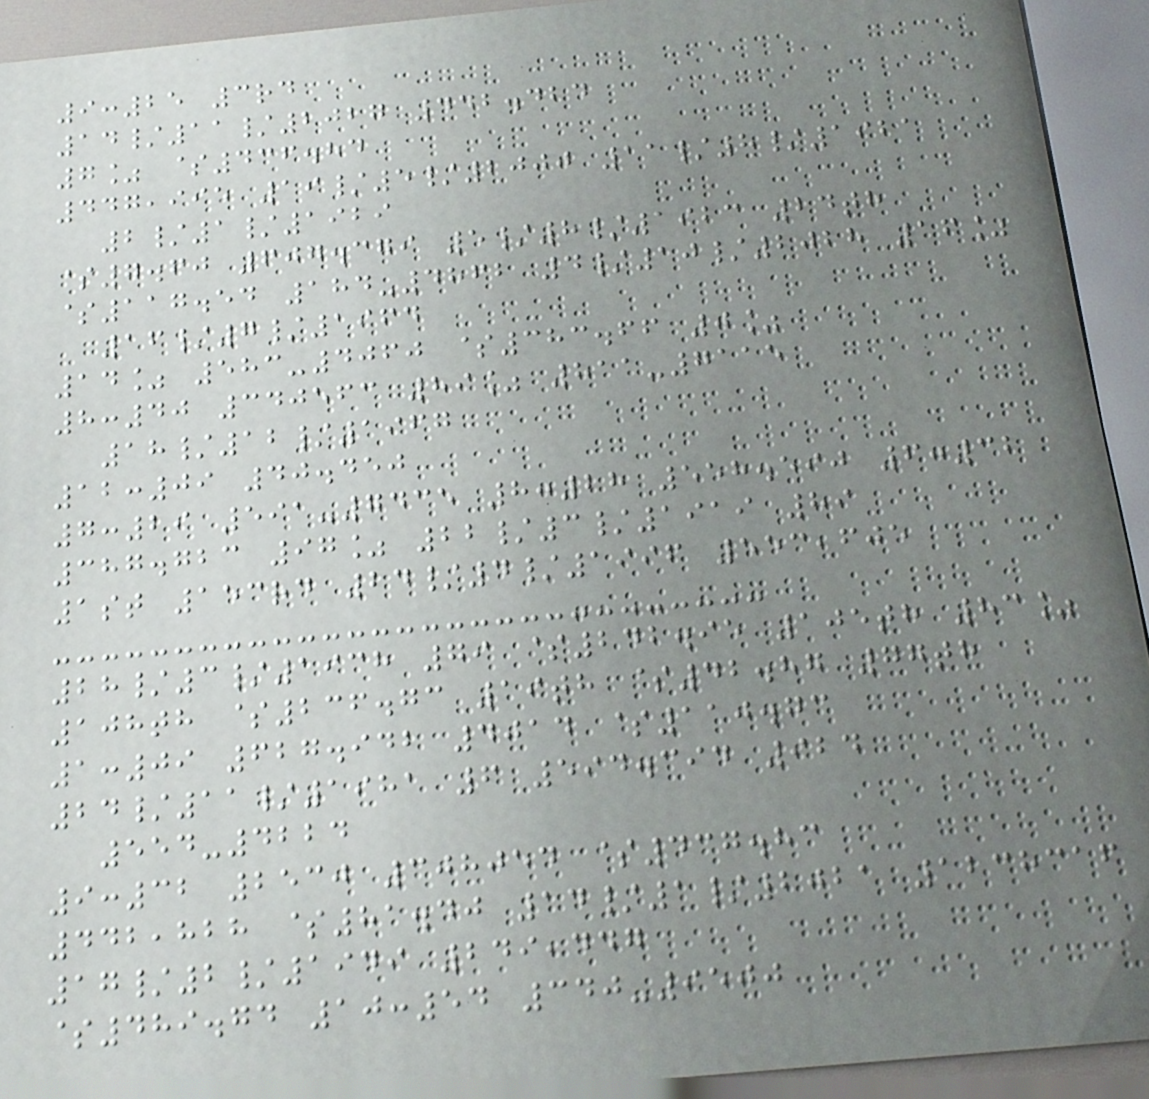9:25 3rd
14/11/2027 442.424
7% $436.84
447,995 19/5/2000 11/8/1921
2/1/1929
$7.60 607.379 5/8/1923 24th
$117.54 184-4862 4/10/2028 16%
16/7/1964
14% 583-4060 $383.66 0%
8:40 340563 89% 811-7115
18/12/1967
12:09 40.450
7:29 591-7435 8:28 558.590 6:32
387.723 97% 22/3/1919 89
1st 153rd 24/4/1996 553,605
28/3/1938 79 $242.95 105th 83%
108th $236.73 19th $42.87 77th
1:09 627.942 4014 $110.73
24/11/1981 6 594.394 924
554-4224
9:32 2530 308054 $437.83
442,828 $81.40 14/1/2021 1238316
17/2/1949 249,447
$489.74 10:54 340-9500
